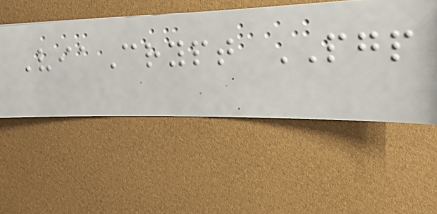ViaCrypt PGP
